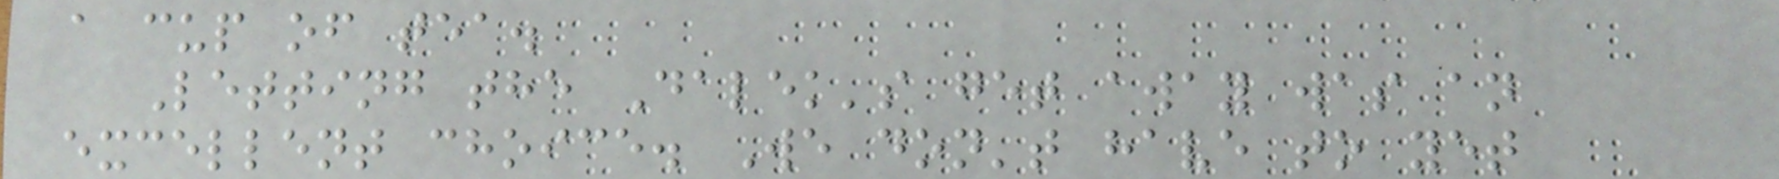a cup of tea.
Letting the Dalek's get away was an
excellent choice. We don't have to yet
